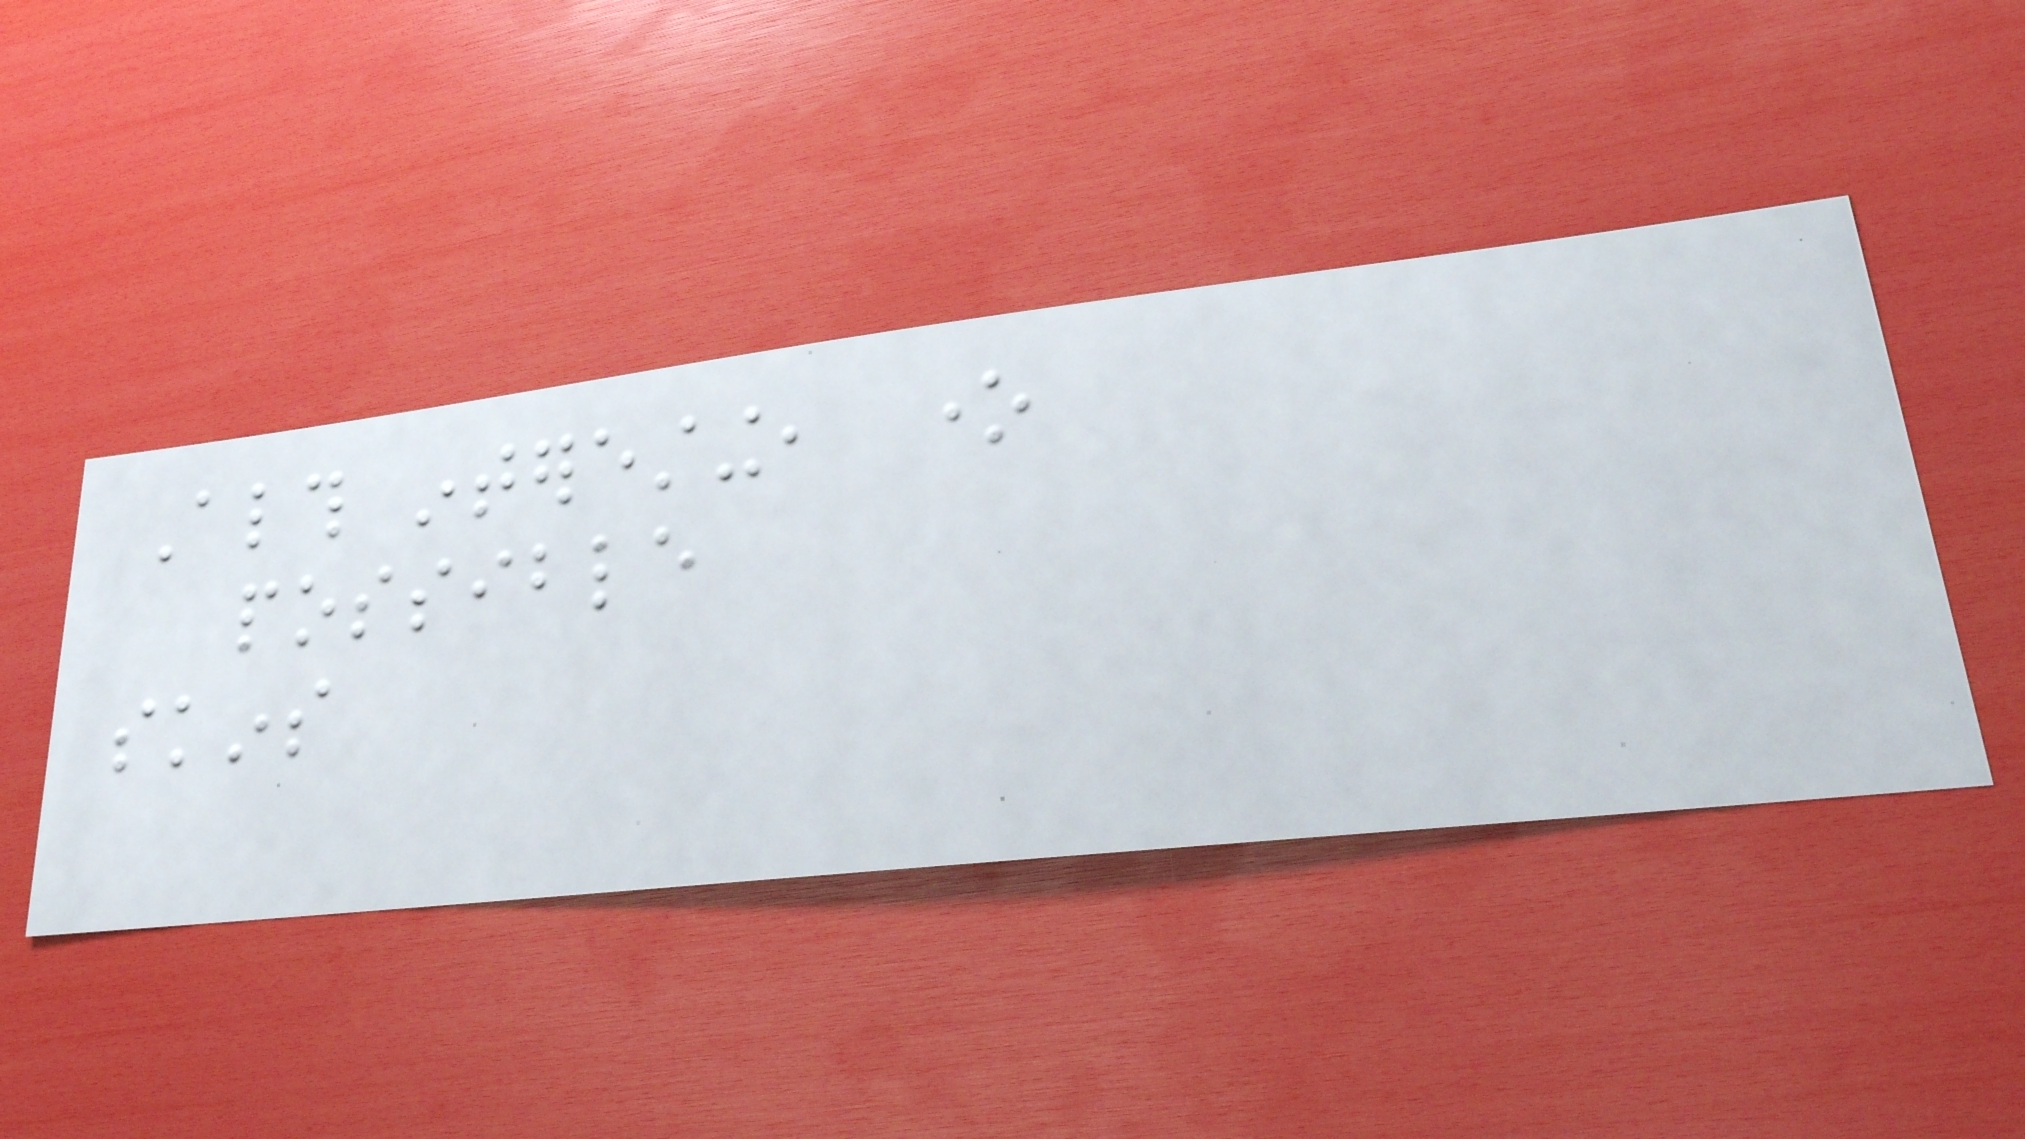Although interesting, one
possible
skins
